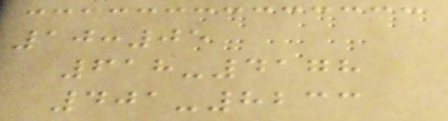10:05
618-4178
401-8233
